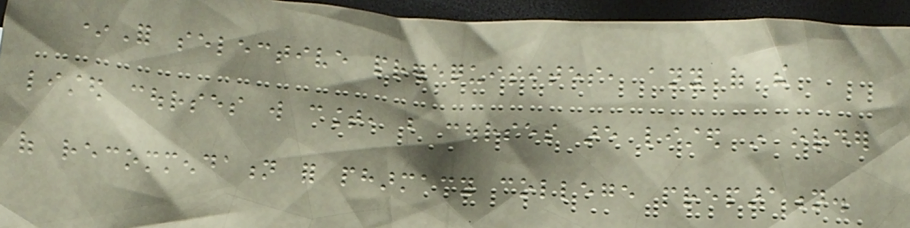*For selective prerequisites, any of the
listed courses will count, but courses are listed in order
of recommendation for pharmacy college preparation.
